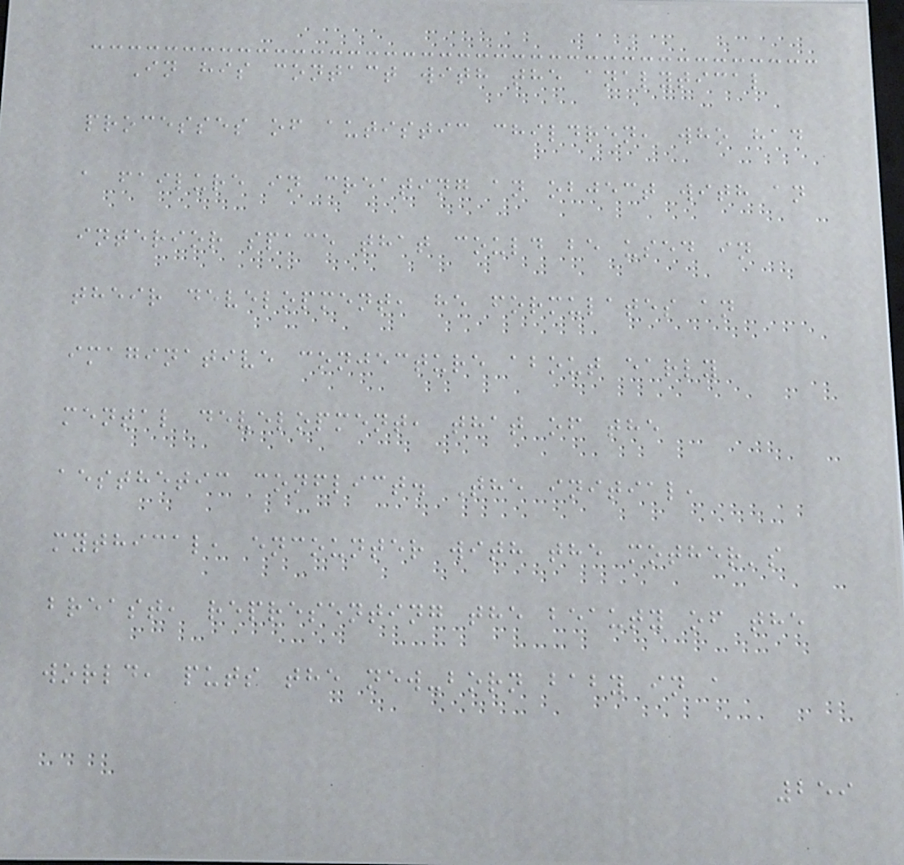In his contact with the analytical
processes of autistic children, who had
a failure in creating an object with an
interior space that could be used in
their development, he formulates an
imaginative conjecture about early
mental development, that of the
aesthetic conflict. The initial,
mythical, encounter with the mother's
breast, representing the beauty of the
world, puts the new-born baby in a
259
